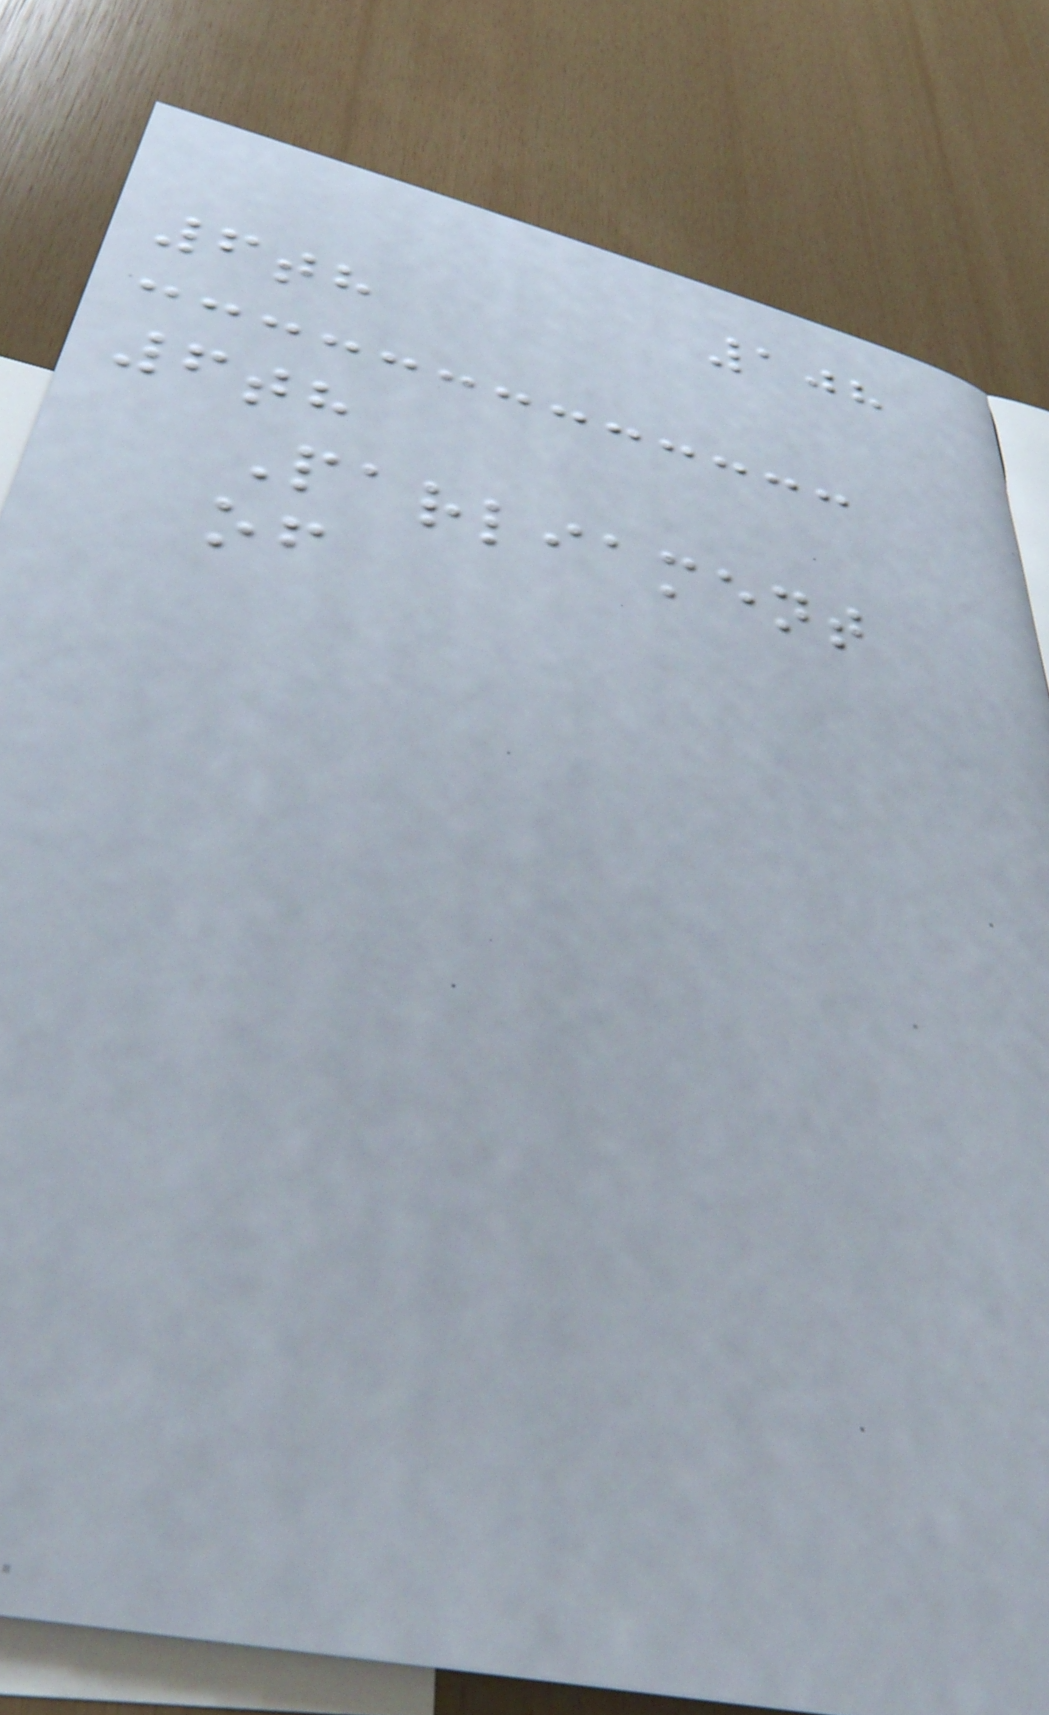108
6th
6th
Parliament
of
